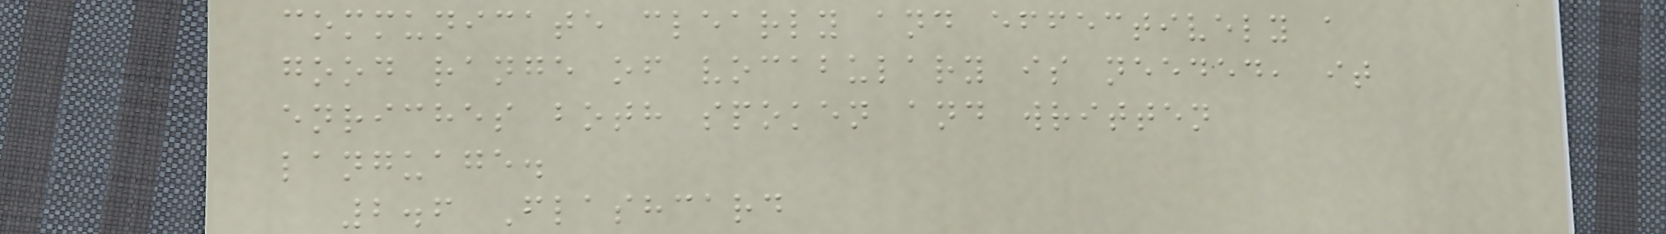communicate clearly and effectively a
good range of vocabulary is needed, it
enriches both spoken and written
language.
2.6 Flashcard
